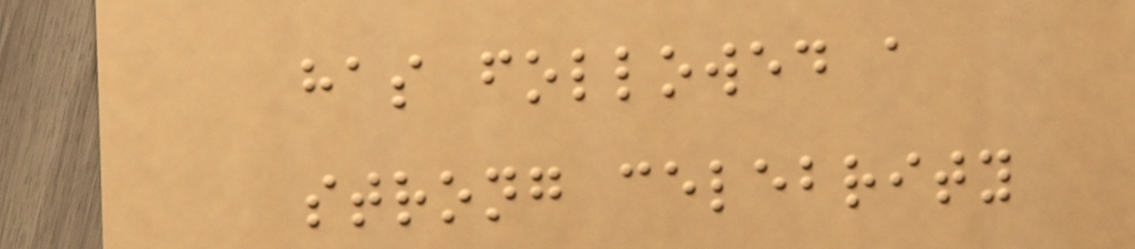has followed a
strong celebrity
